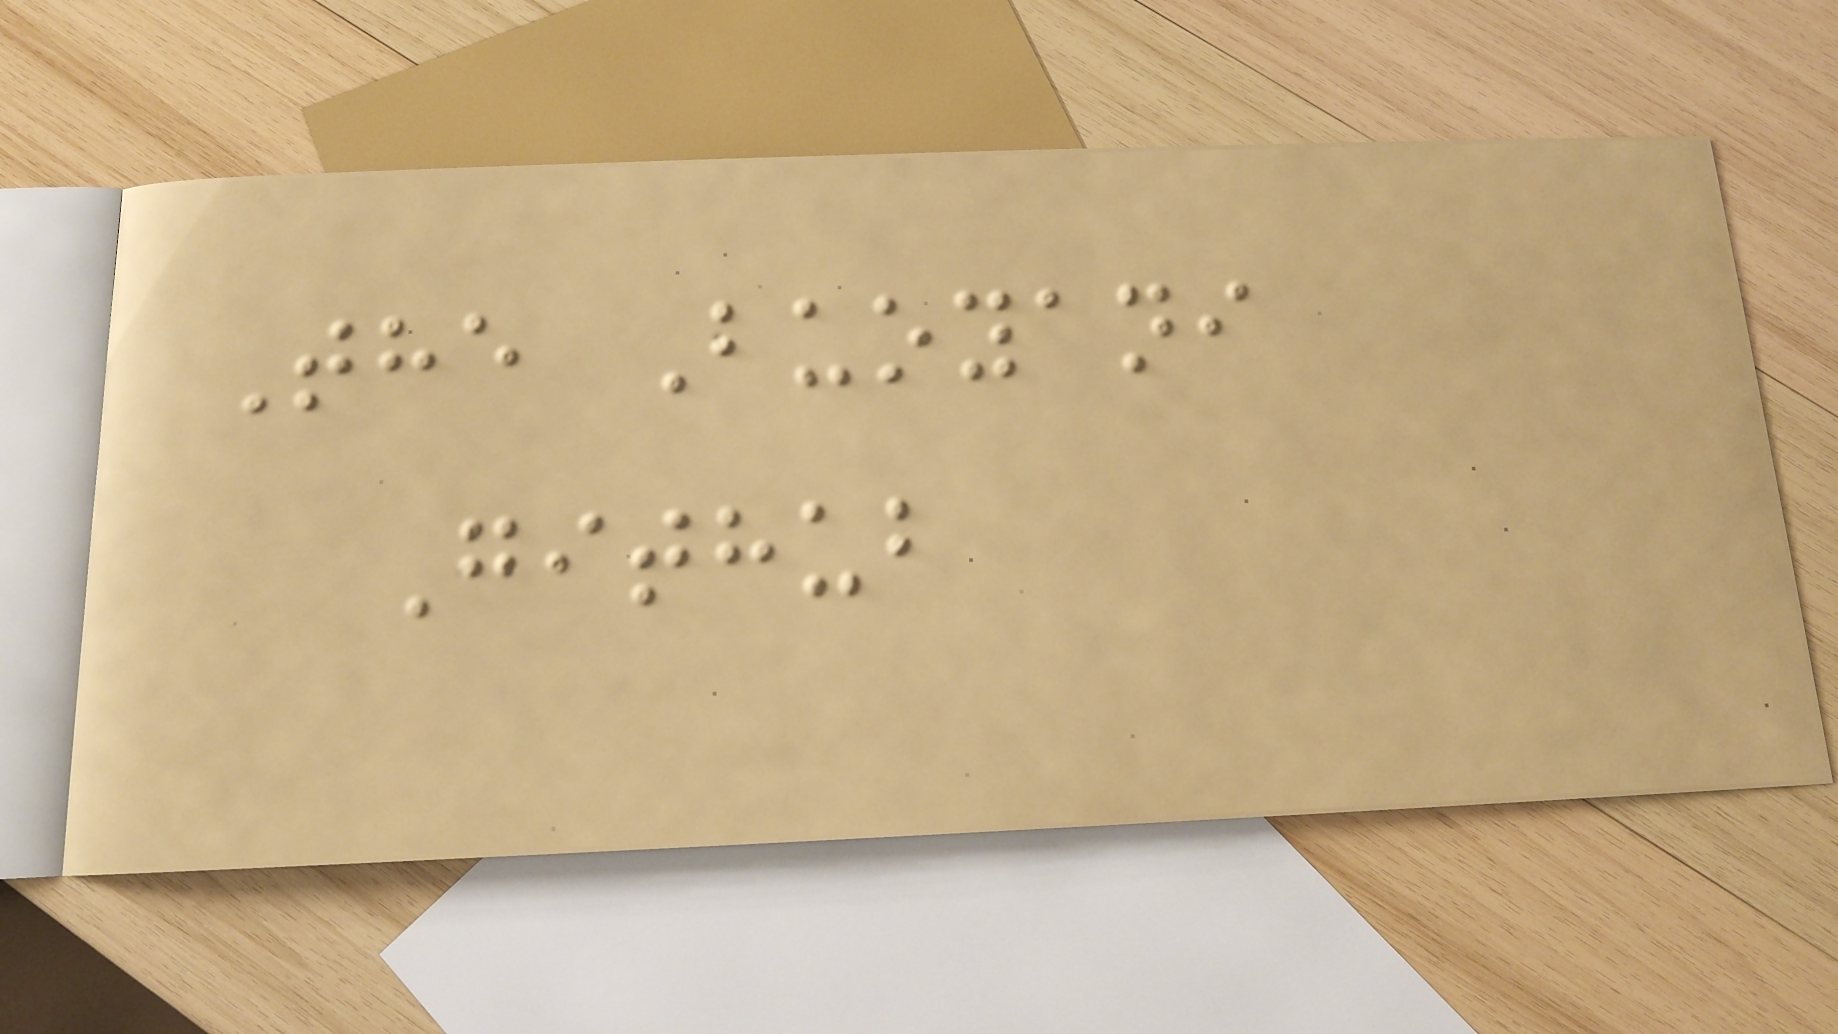The Buoyani
Github
